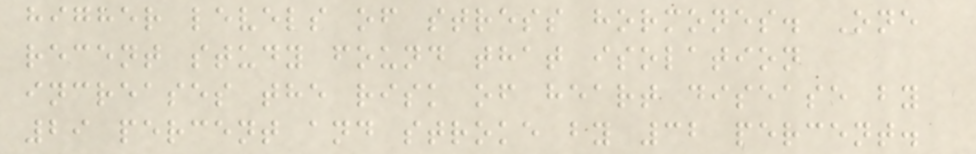higher levels of stress hormones. One
recent study found that isolation
increases the risk of heart disease by
29 percent and stroke by 32 percent.
